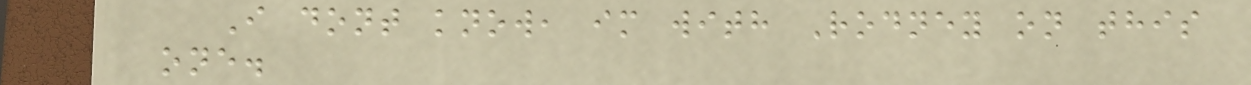I dont know, im with Rodney on this
one.
